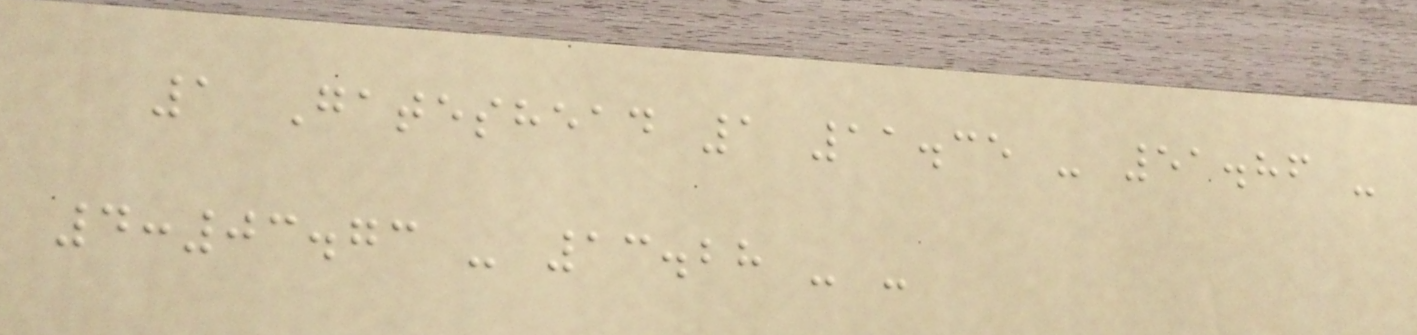1 Gateshead 1 11.35 - 51.86 -
4:03.73 - 13.28 - -
